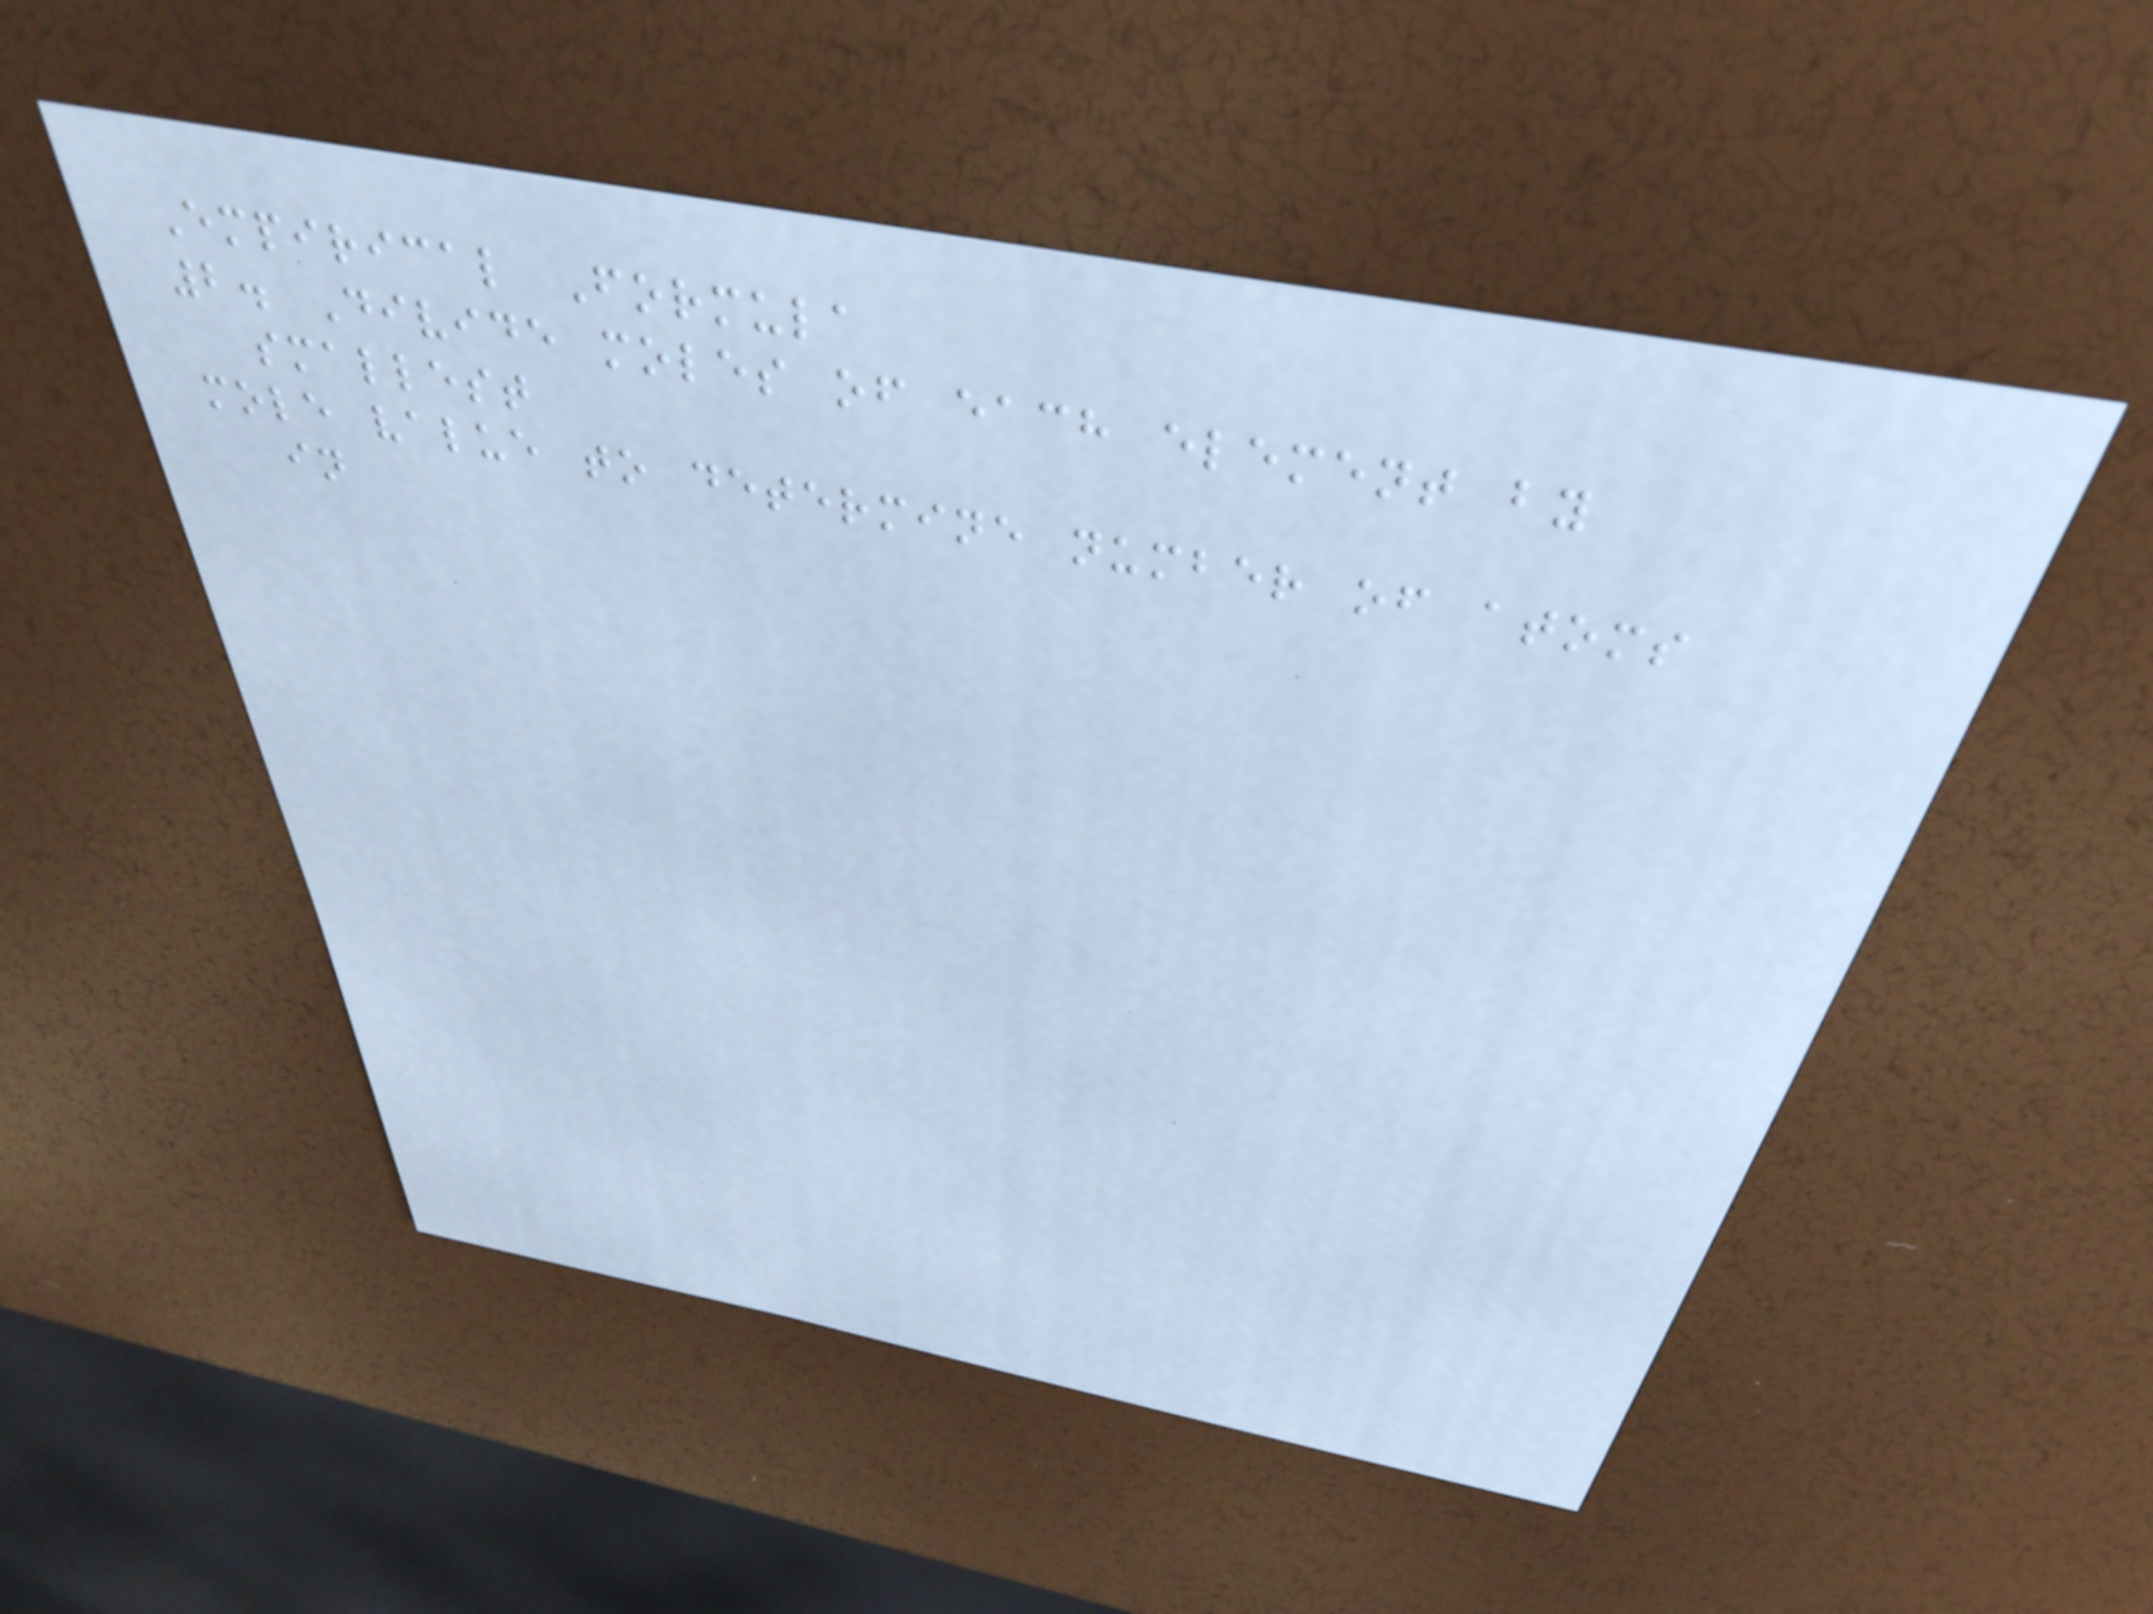Empirical Formula
2. Divide moles of each element by
smallest
mole value to determine number of atoms
in
